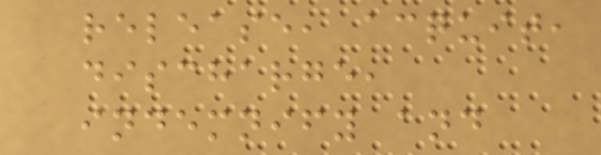release, acquit,
discharge,
indemnify and
